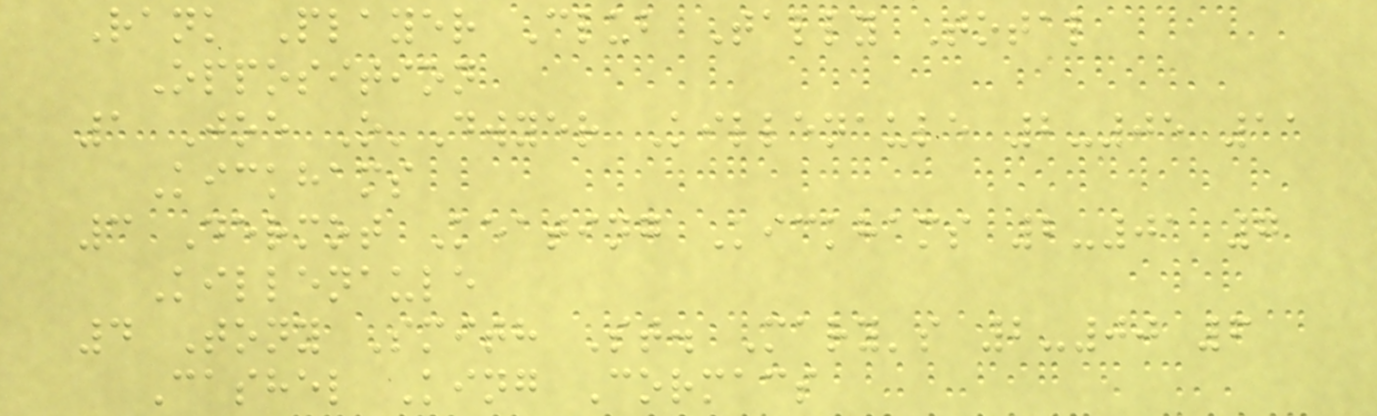Rank Player Club Tally Total
Opposition
1 Joe O'Dwyer Killenaule 2-05 11
Kickhams
3 Dermot Keating Kickhams 2-01 7
Killenaule
4 Tony Smith St. Mary's 2-00 6
Cashel King Cormacs
